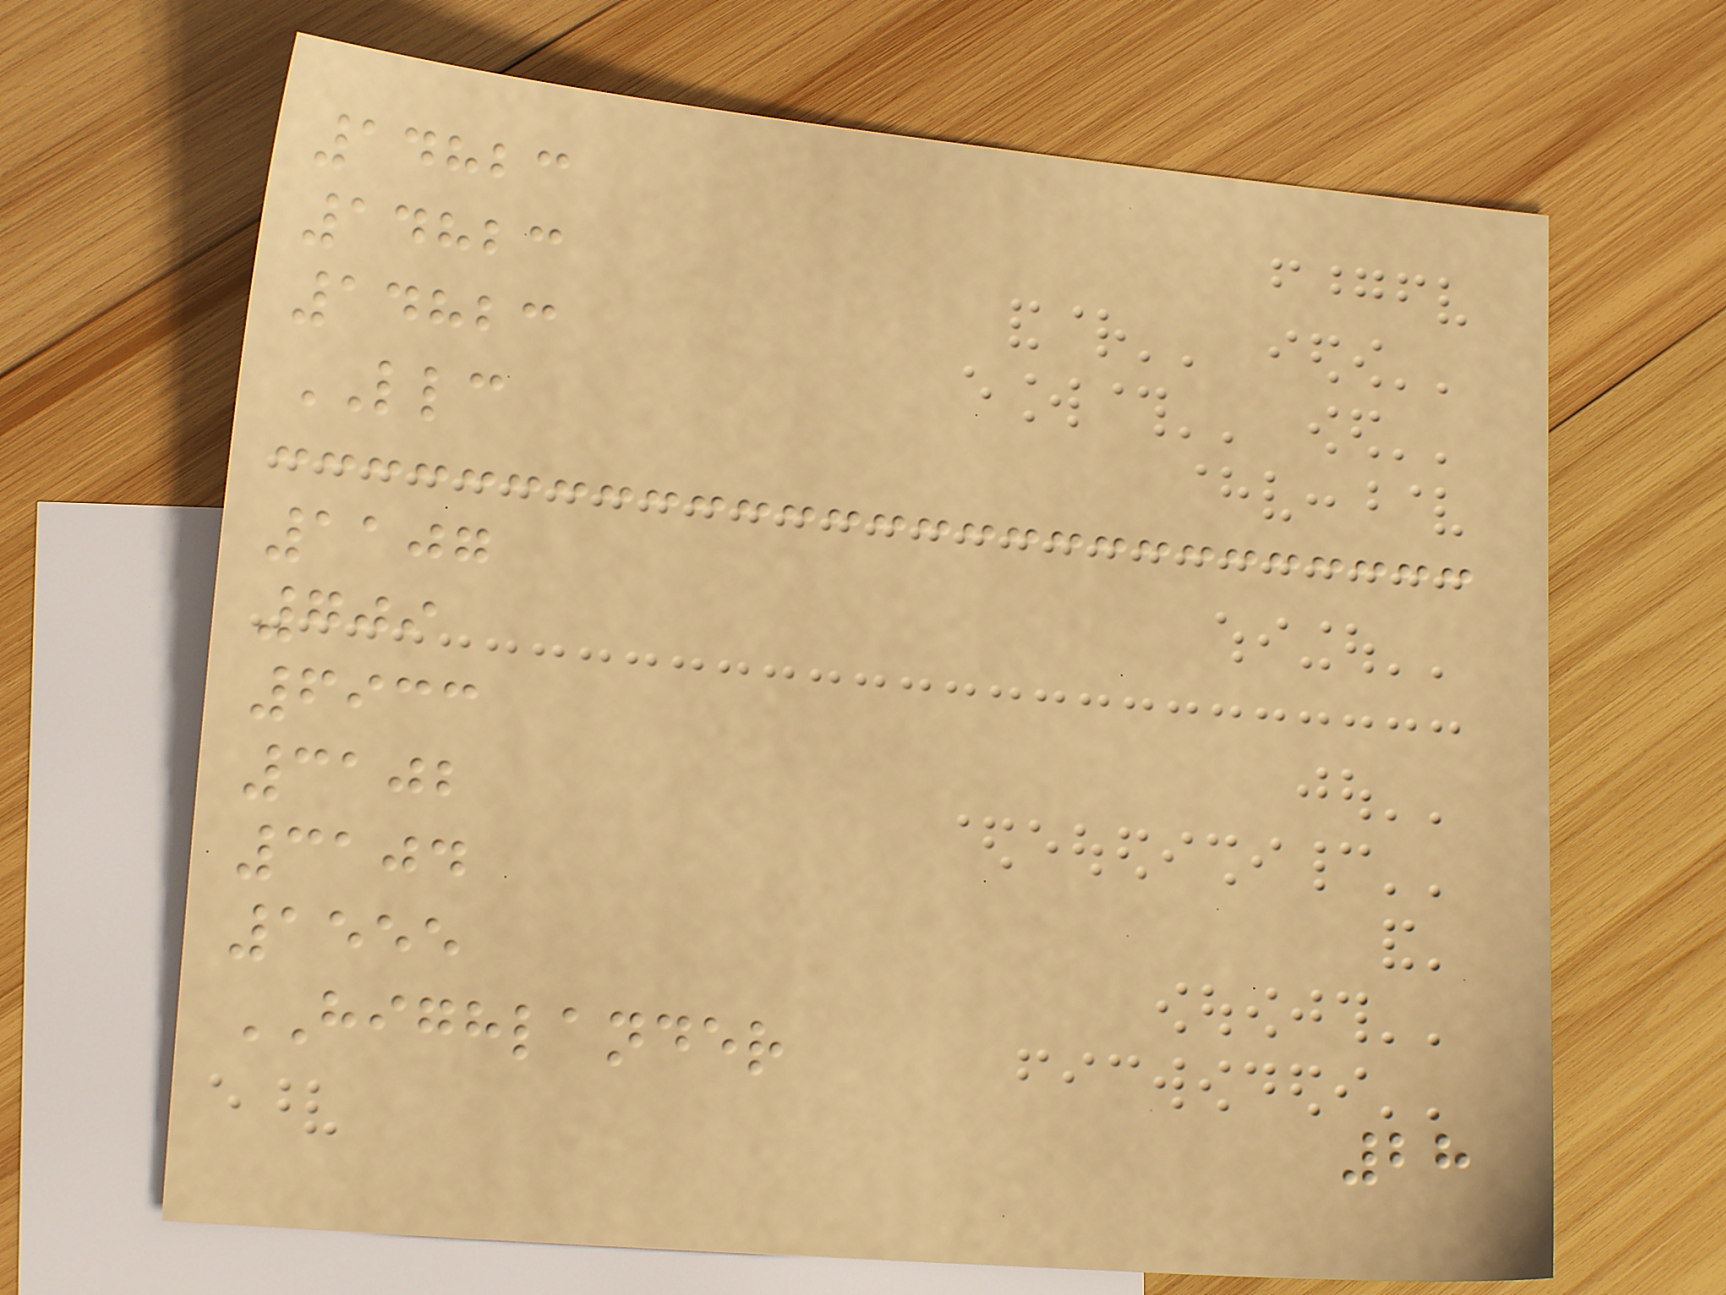14823
14823
14823
LLC
1107
709
6933
3102
3104
1555
HIGHLANDER
28
